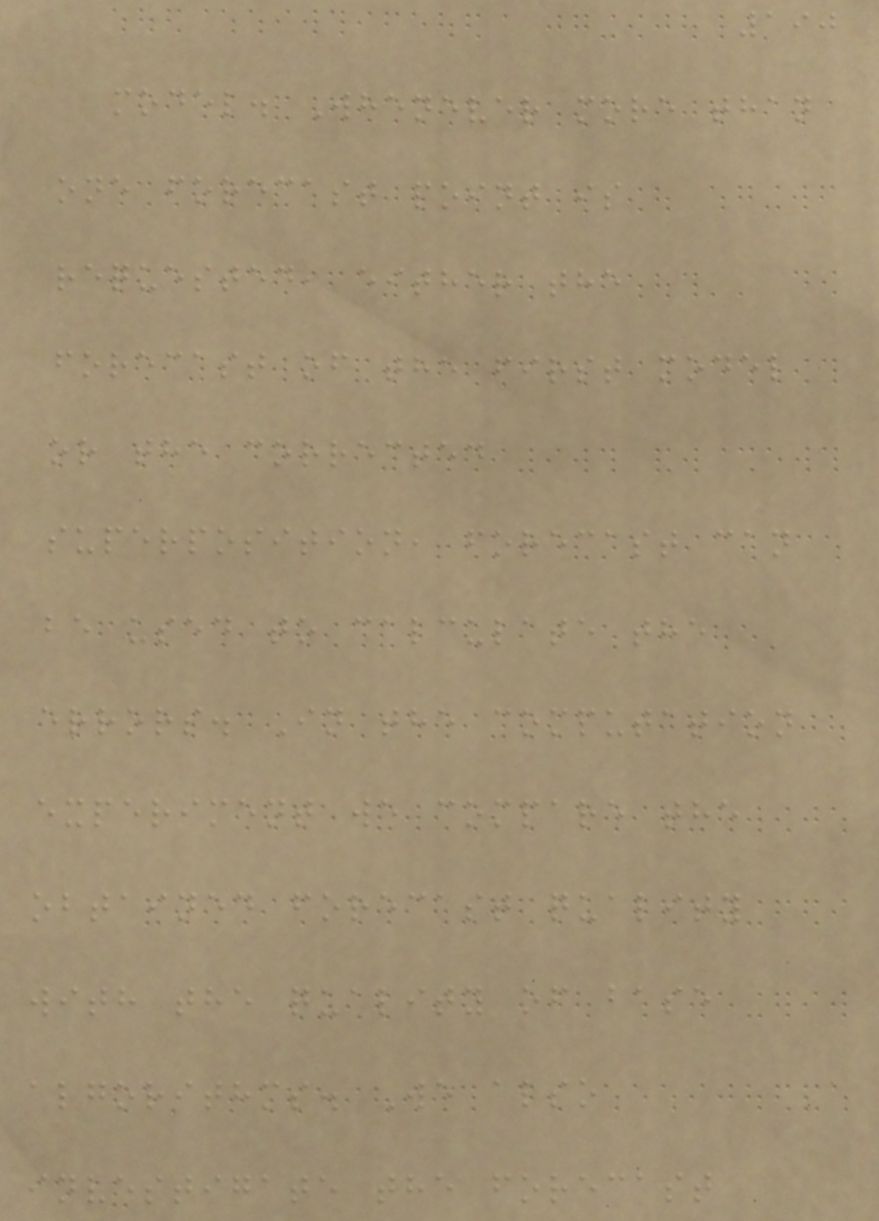190
model. Whenever more than
one forecast point is
requested, either the
forecast of the first model
or the corrected
superposition, forecast can
be used to calculate the
errors. In the computation
experiment we compare the
obtained forecast quality
with the quality of base
algorithms. We also
investigate the forecast
